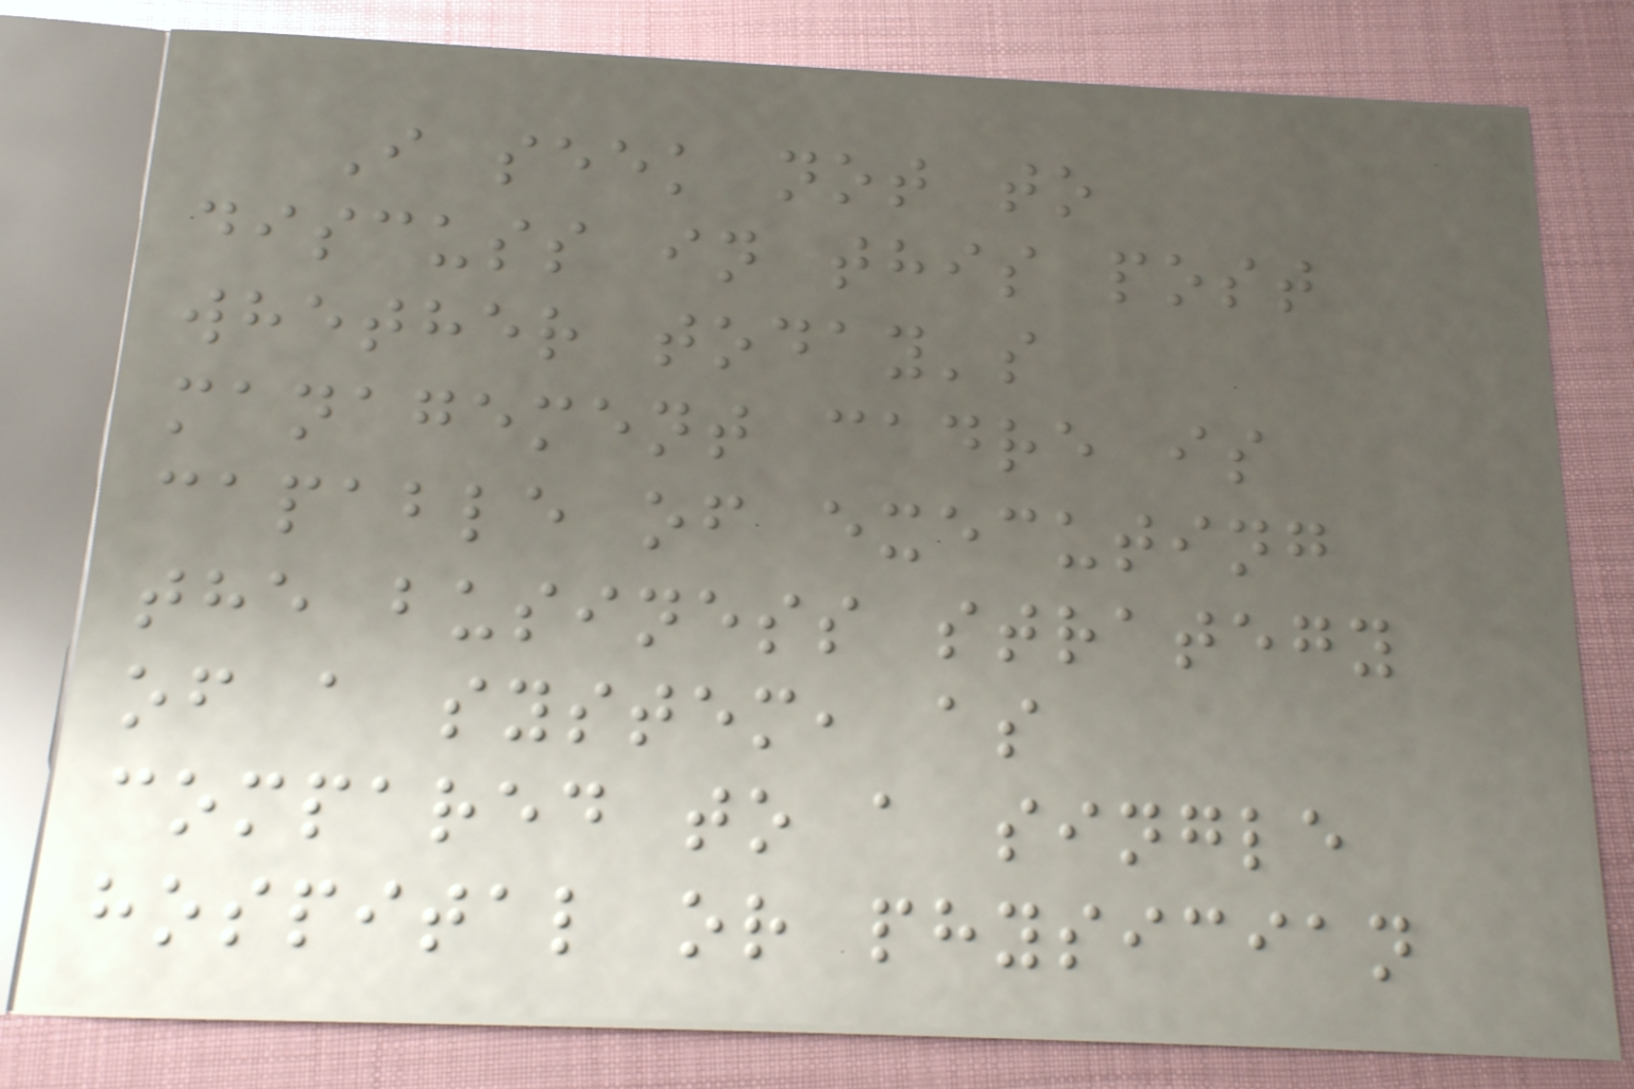I seek not to
discuss in this post
whether today's
management cadre is
capable of executing
the business strategy
of a system, as
compared to a single
hospital or physician
